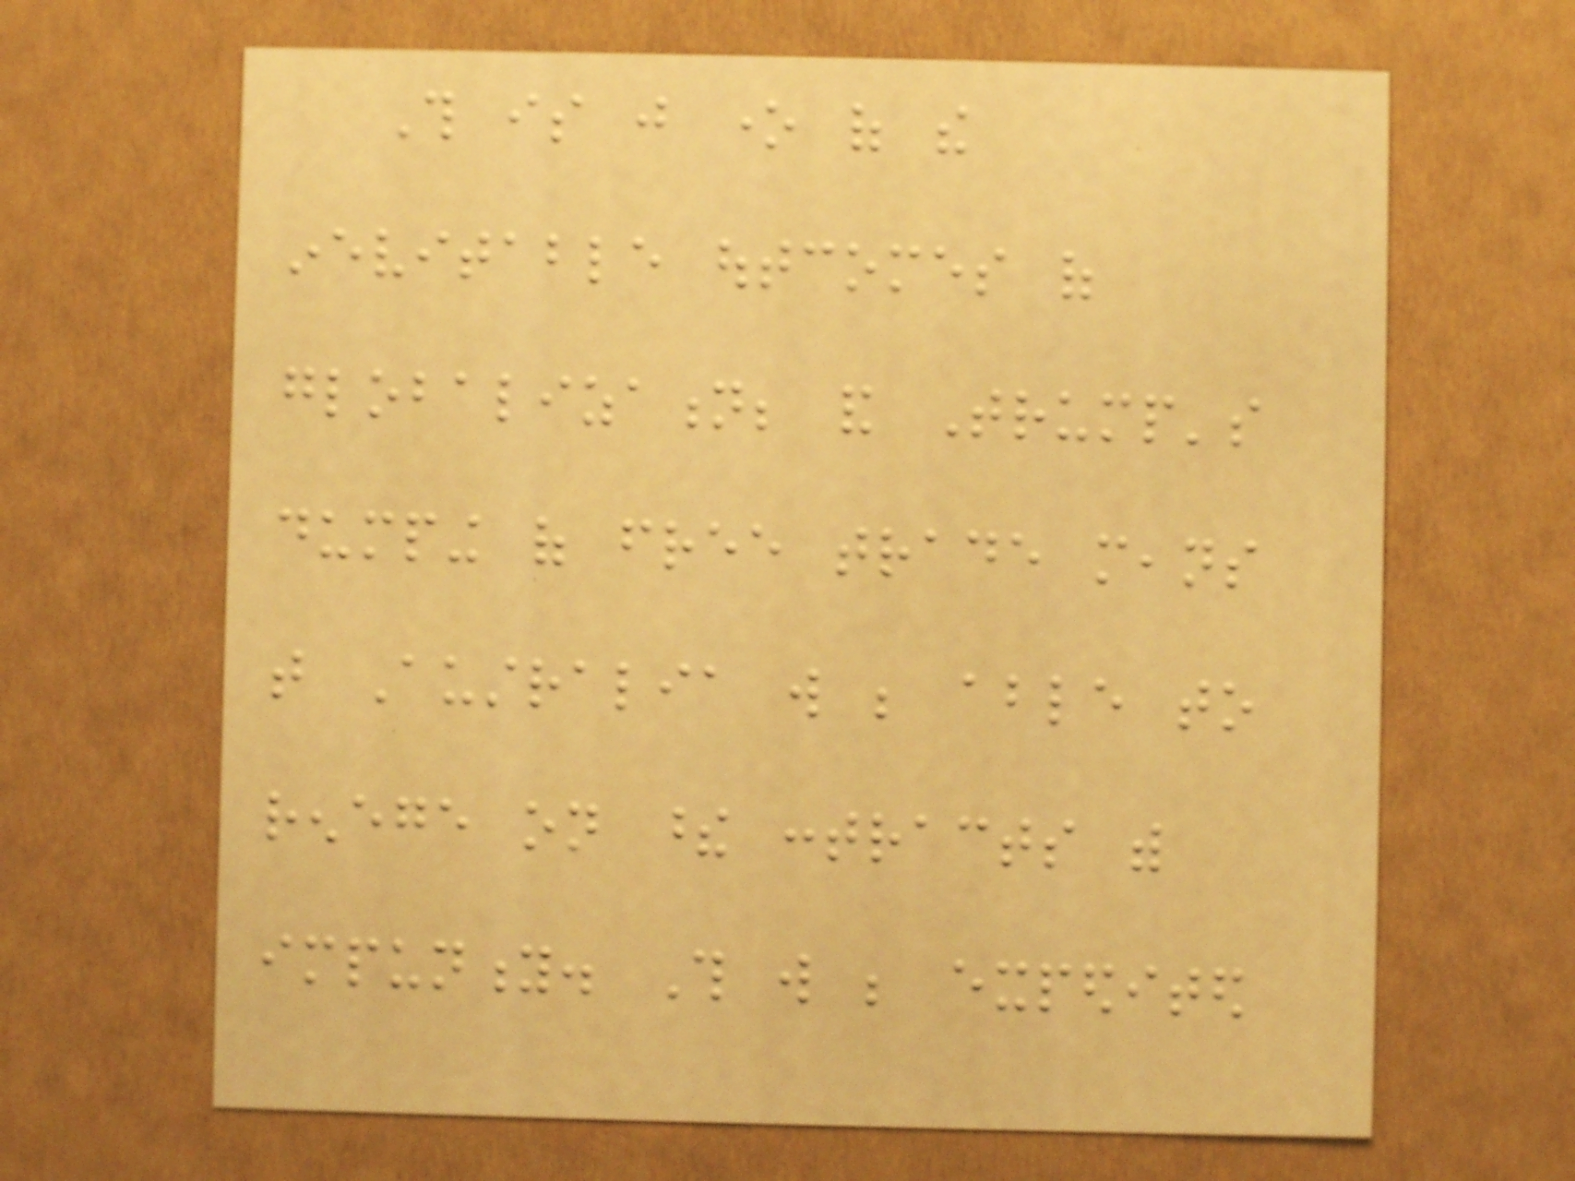This is just one of the
inevitable outcomes of
globalization; and Trump's
dumping of free trade means
that Australia will be able to
renege on these contracts with
impunity. This will be expedited
